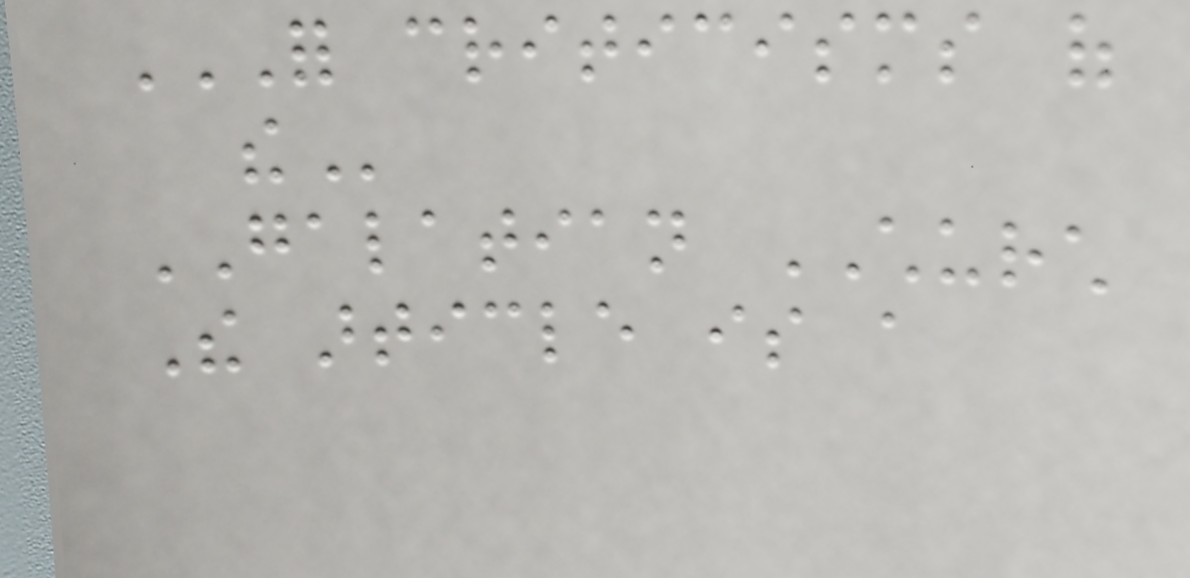FOR CRITICISMS OF
THE
GALATIAN CHURCH
The article is a
